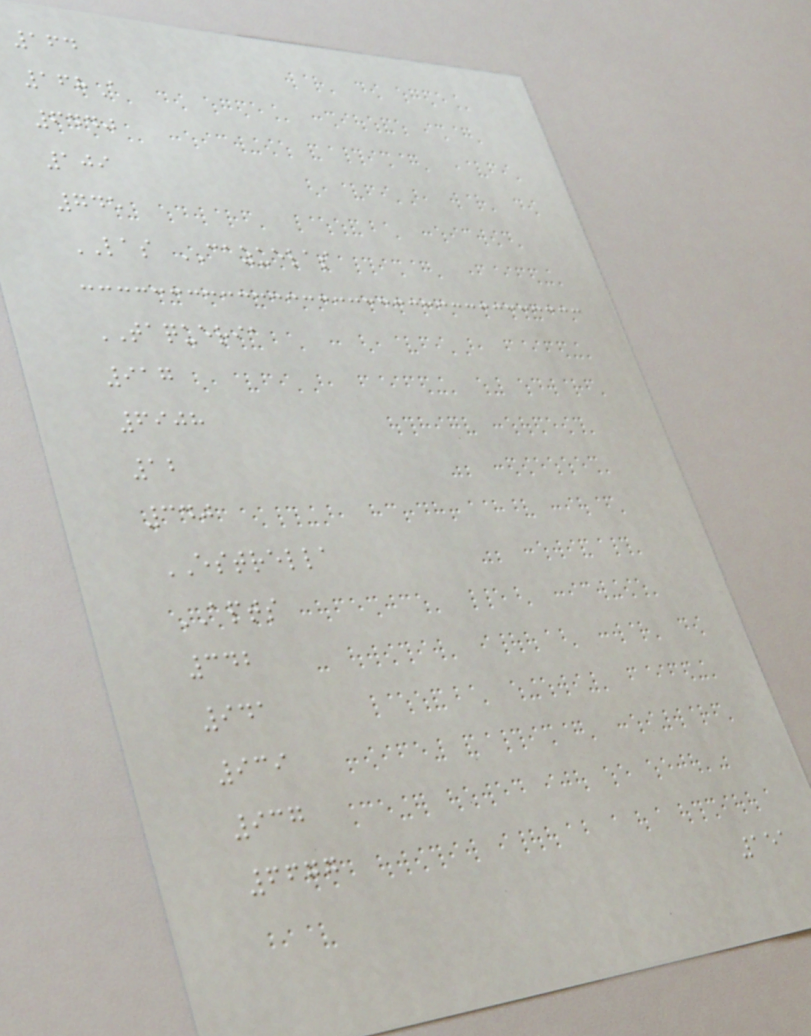164
168A
6440
109
745
LAS CAZUELAS
TAQUERIA
917
6908
12
340
ESTRELLA
APTS
342
941
939
937
6677
151
